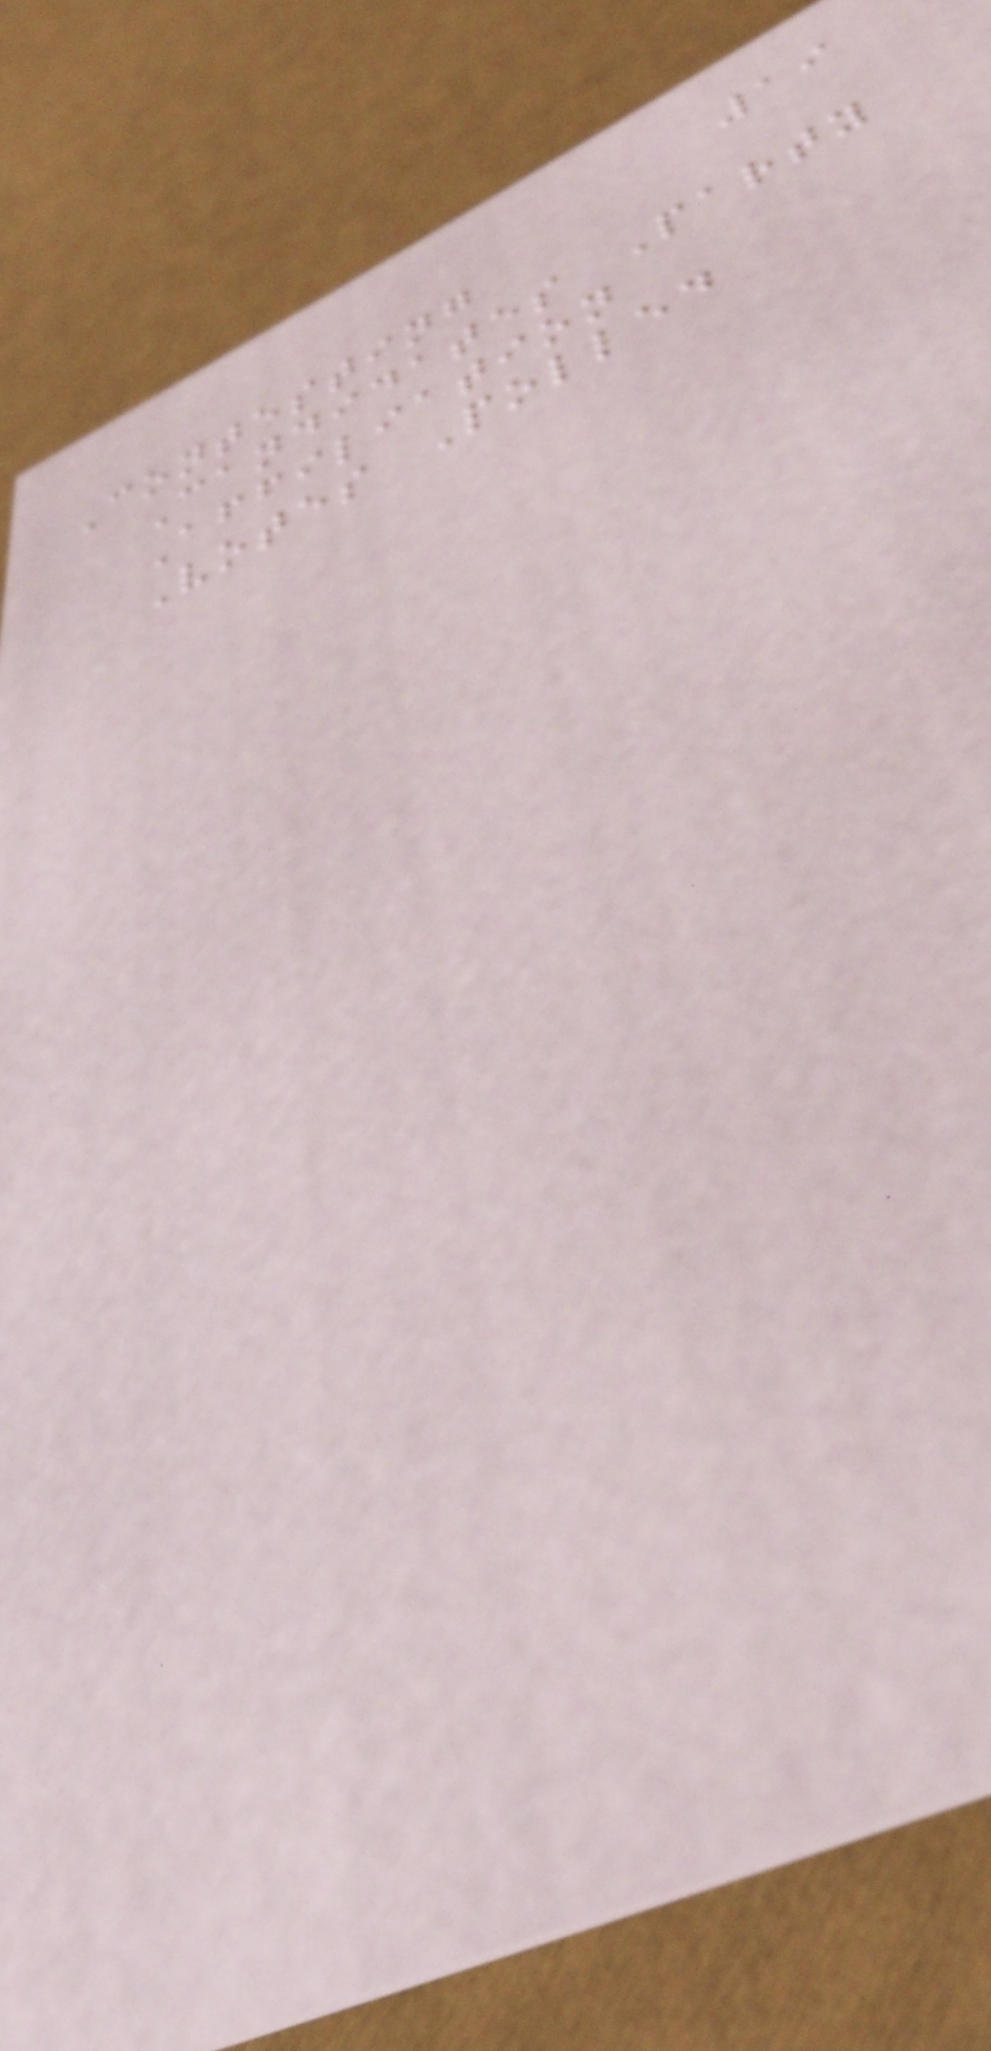19
Contesting
Candidates Party
Affiliation
Votes Polled
